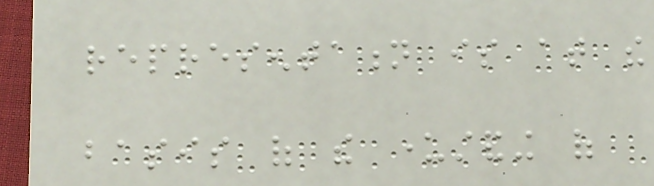representation is at the
basis of the understanding of
